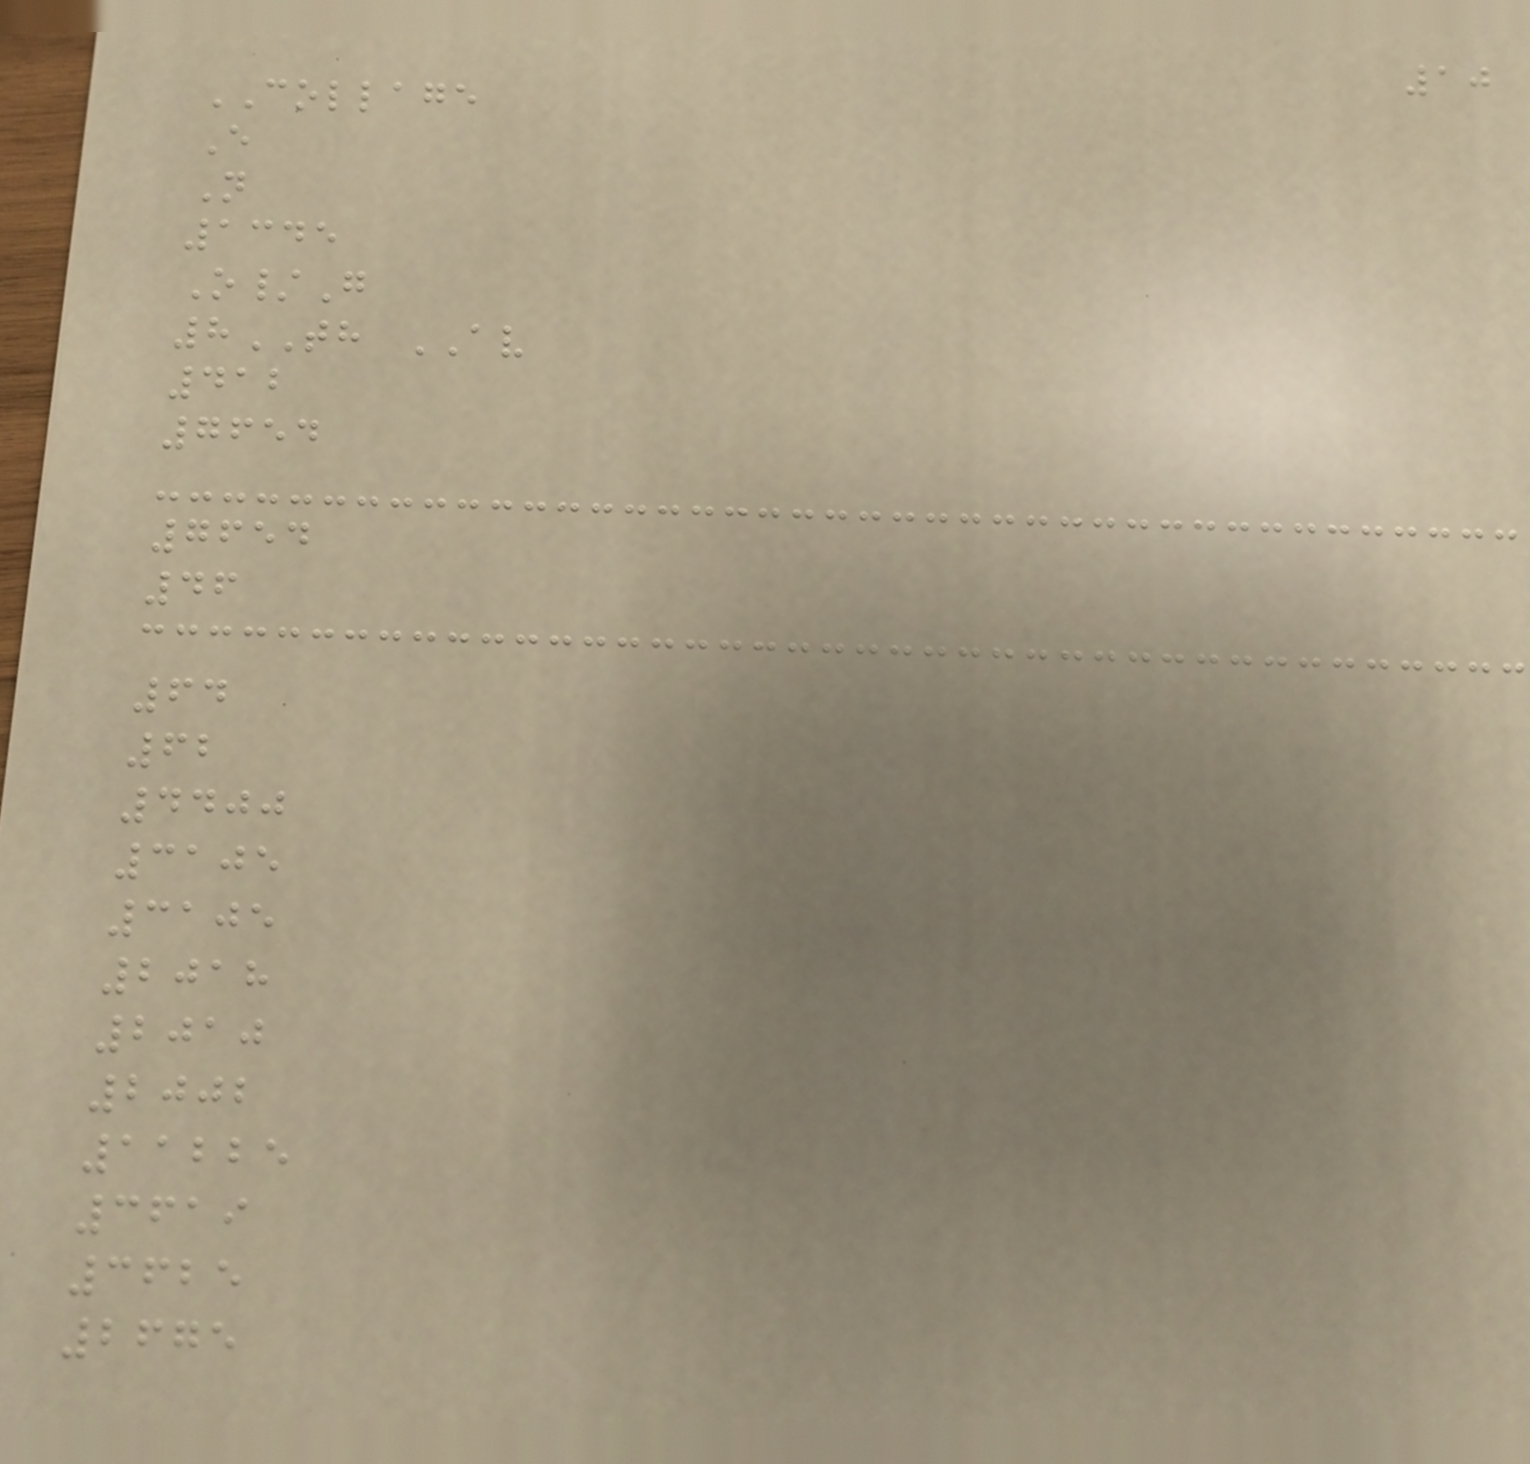10
COLLAGE
E
N
1345
O/G
8TH AV
412
7654
7654
46
64
62
4400
3105
3105
2018
2010
2002
11225
3619
3625
2675
